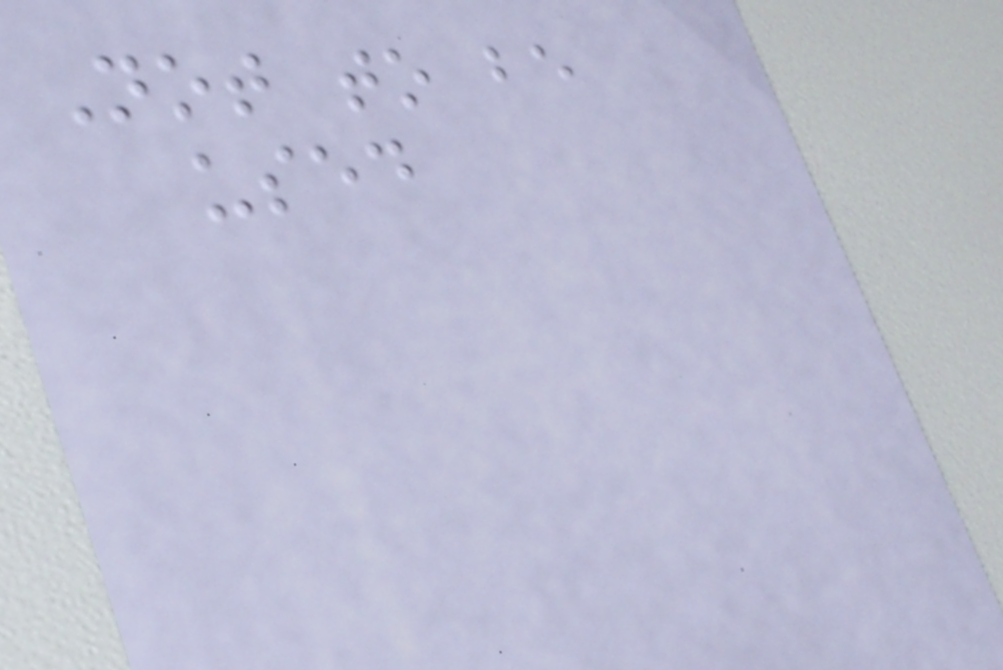Not to be
used
